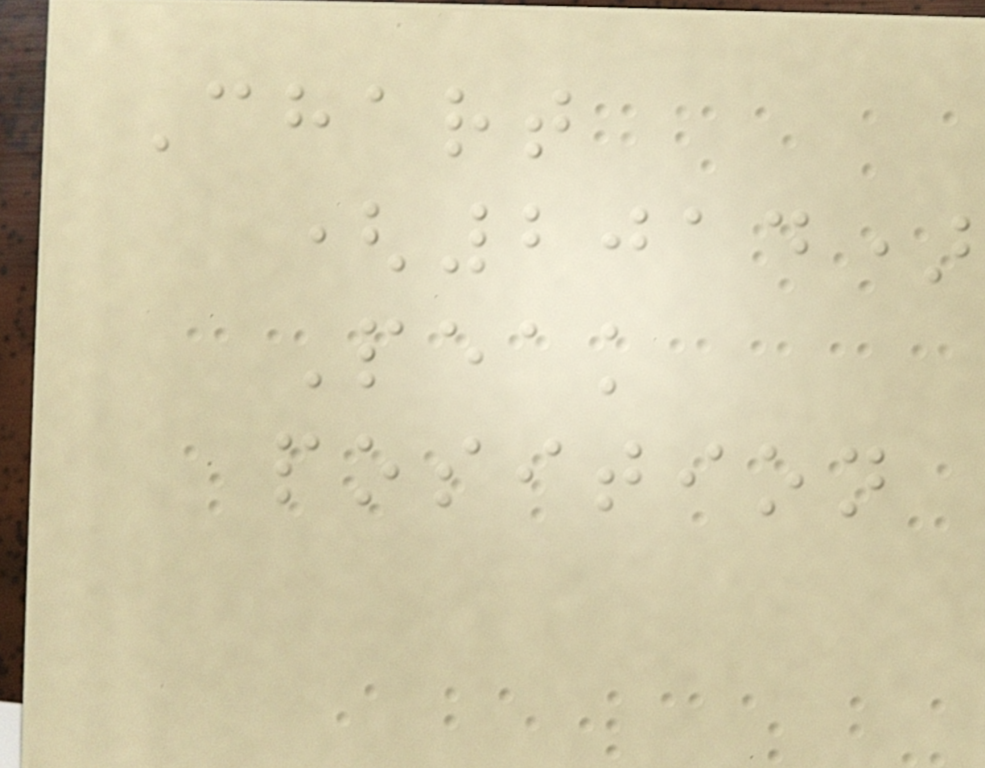Chart
(2014)
Peak
position
